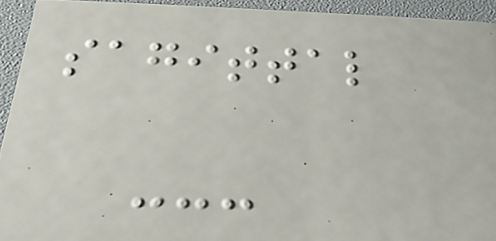sagittal
---
